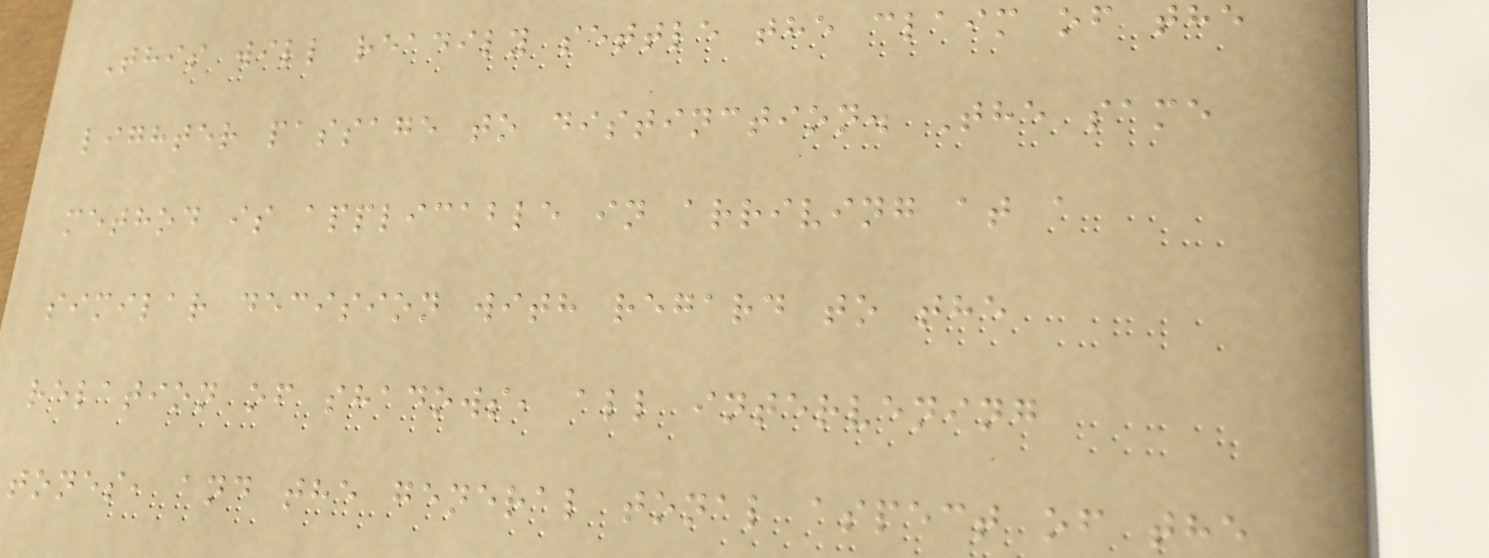This will readily settle the claim of the
lighter passage to distinction. The same
method is applicable in arriving at a
similar decision with regard to the
relation of shadows, all intervening
tones, and the general tonal aspect of the
